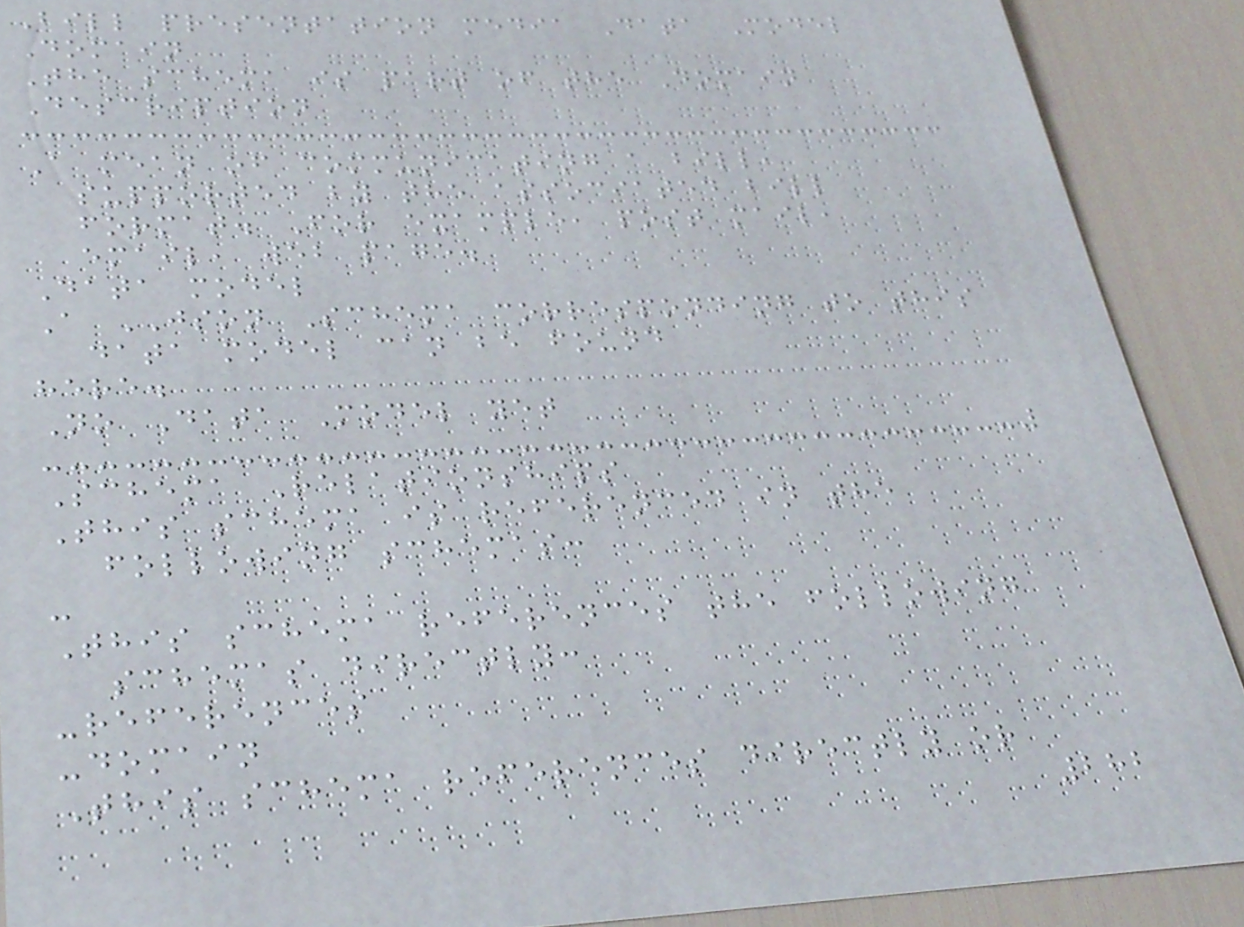Bill presentation media Data Model
Domain
The schema is part of the Domain
Description
A mean of communicating a bill,
supported by the associated bill
format. For example, post mail,
email, web page.
Data model
A JSON Schema corresponding to this
data model can be found
here.
No Data Model yet
Schema Relationships
This schema is referenced in the
following schemas:
-
This schema references the following
schemas directly:
-references
-domain
This schema references directly or
282
